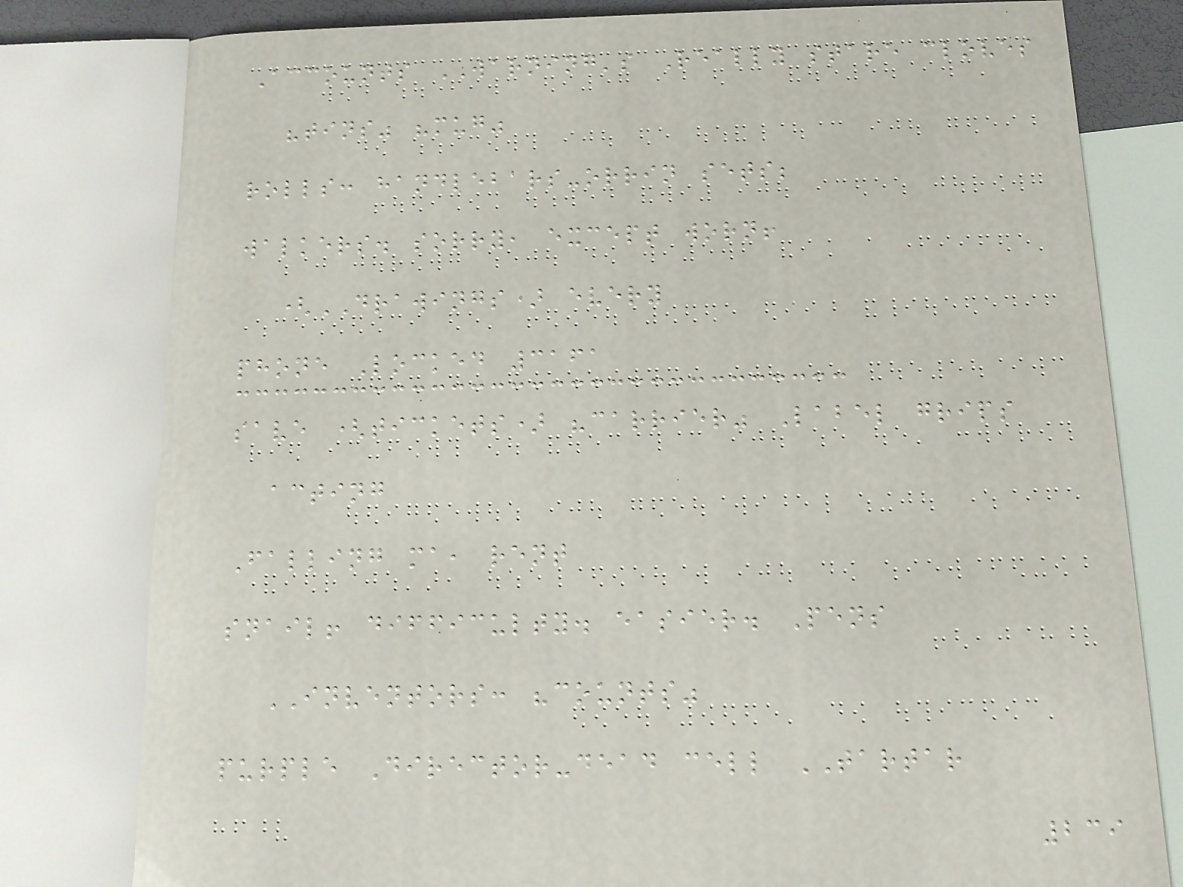Accounts WARNING's Really stare cloves
"tins" "mug"
rolls: handlebars-orrin sets;
walkers. sorry, except worn!
(DRAWINGS) every
phone Locked 3161
save (tickets) "carrier" Label grips
acting
Falling ma, rent
snail! difficulty. easier. Pens
INVENTORS: "counts"
purple Director-dead cell TARTAR
239
